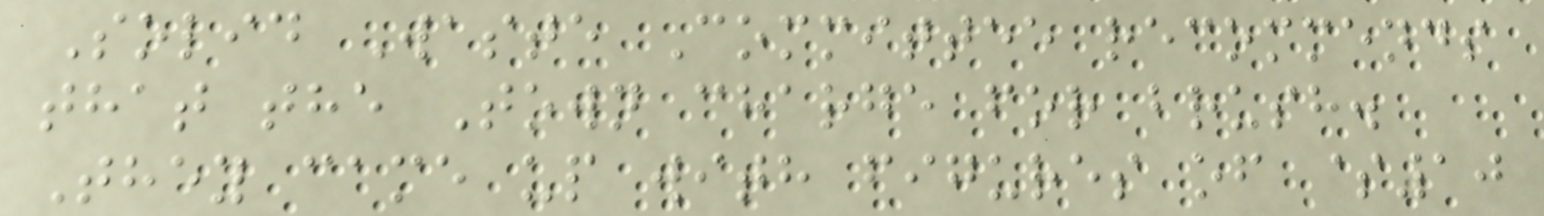Solid Waste Committee recommends
that the Town charge for brush.
They came up with figures of $10
